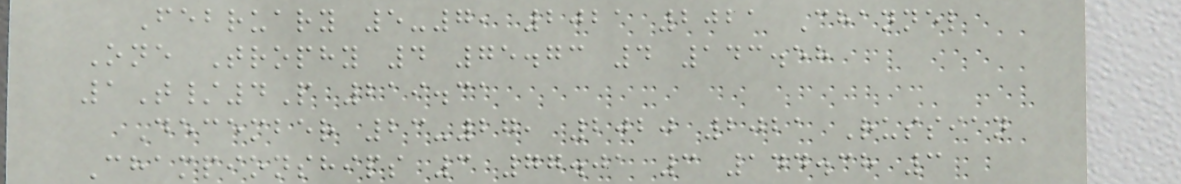February 5-7, 2021 2021 Channel
One Trophy 4 75.73 4 143.58
1T/4P 219.31
December 23-27, 2020 2021 Russian
Championships 3 77.01 3 144.38 3
